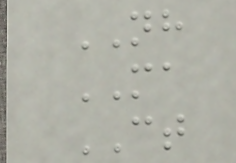NH
MA
CT
